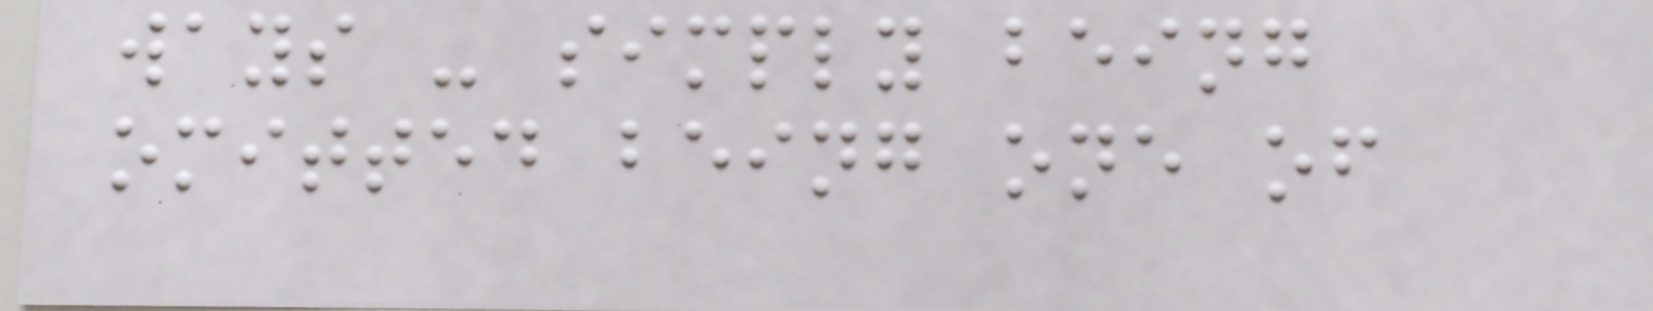ways - simply being
omitted being one of
